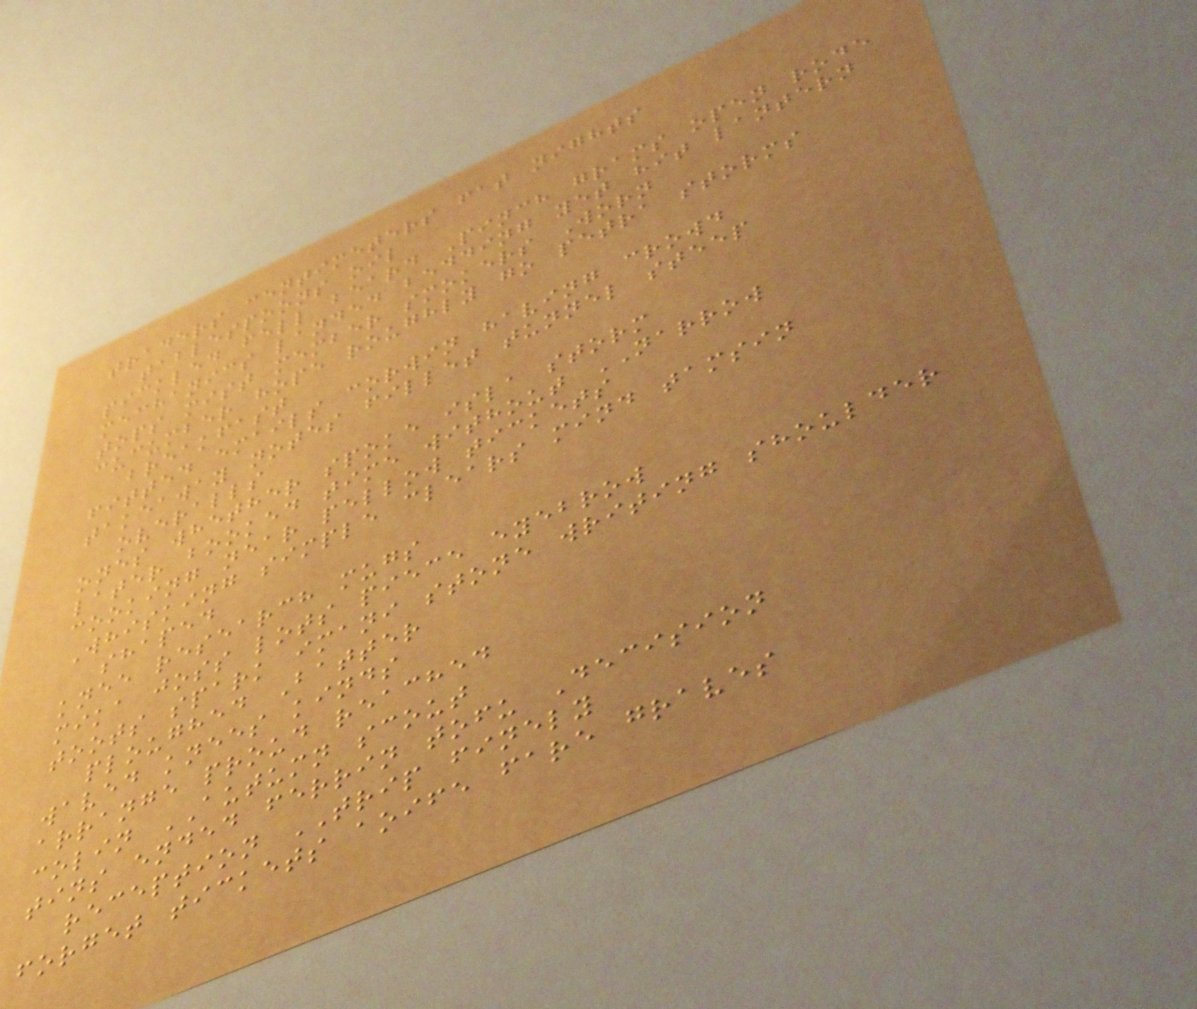traders centimeters fat nights
tablespoons oil
pickled fell beard Pinch grams open rode
mechanics landed bedding yet hit lantern
tops mist member smokers Worn
cucumber hope roughly go petra storms
breakfast
fitted emails corwin having crowd
takeaway notes fillet tunnel steep
overalls
ones whether spoke isla storm
later booked time without NARROW
cooking near pellow tickets
Whisking simple clears mind tamsin
shaped
knee research mugs
mika joss lots piece eyebrow
toots spark imani stone writing shoulder
ploughed Batter
waved knees kinds
arrange proud reached
colin AUTUMN scout
tins ended ferrin tofu Decision
reception TRIP finely
forget tickets aoife fare graves
